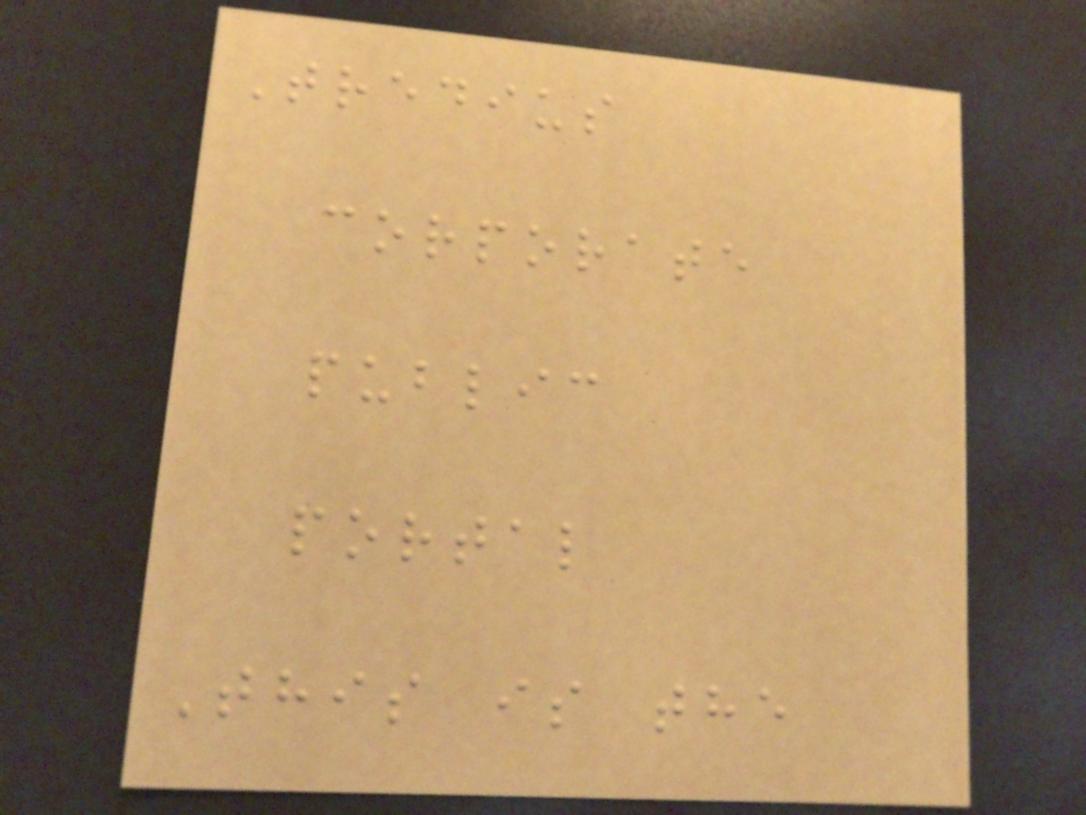Tredius
corporate
public
portal
This is the
